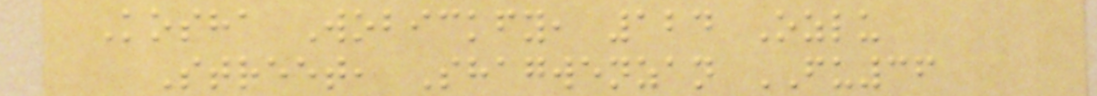Kosha Wobickfy, 124 Ozlu
Street, Shagwenzan FU36
